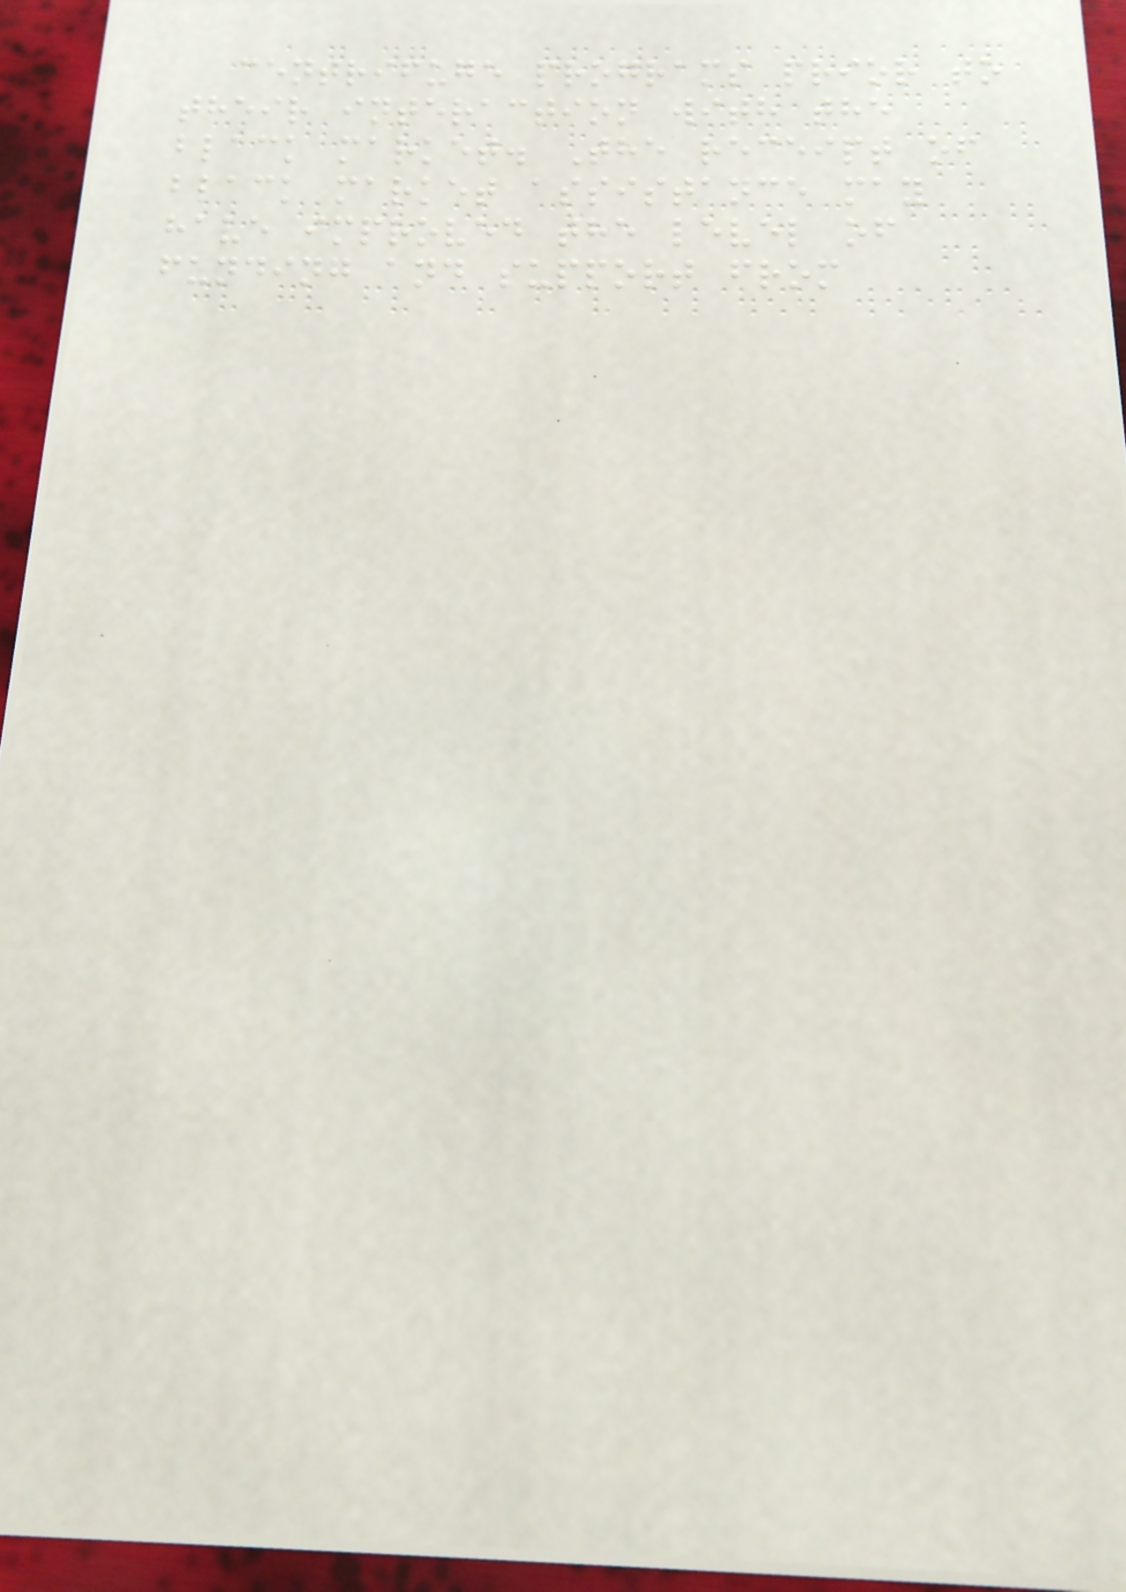centrifuge programs prior to
their interaction with the
black market. The receipt of
black market assistance may
have improved the level of
funding and support from
